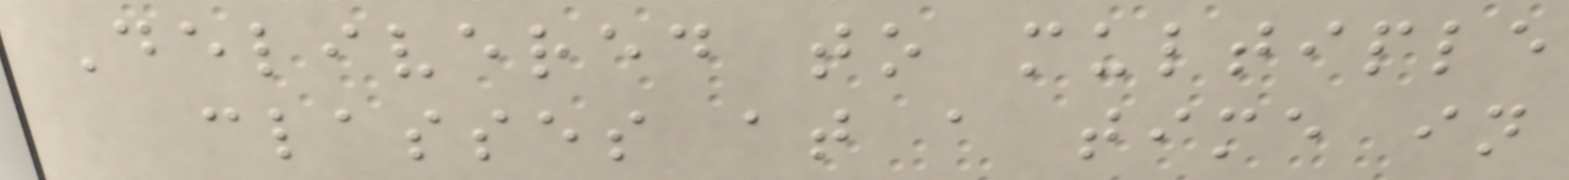Delivered to multiple
classes at a time in
